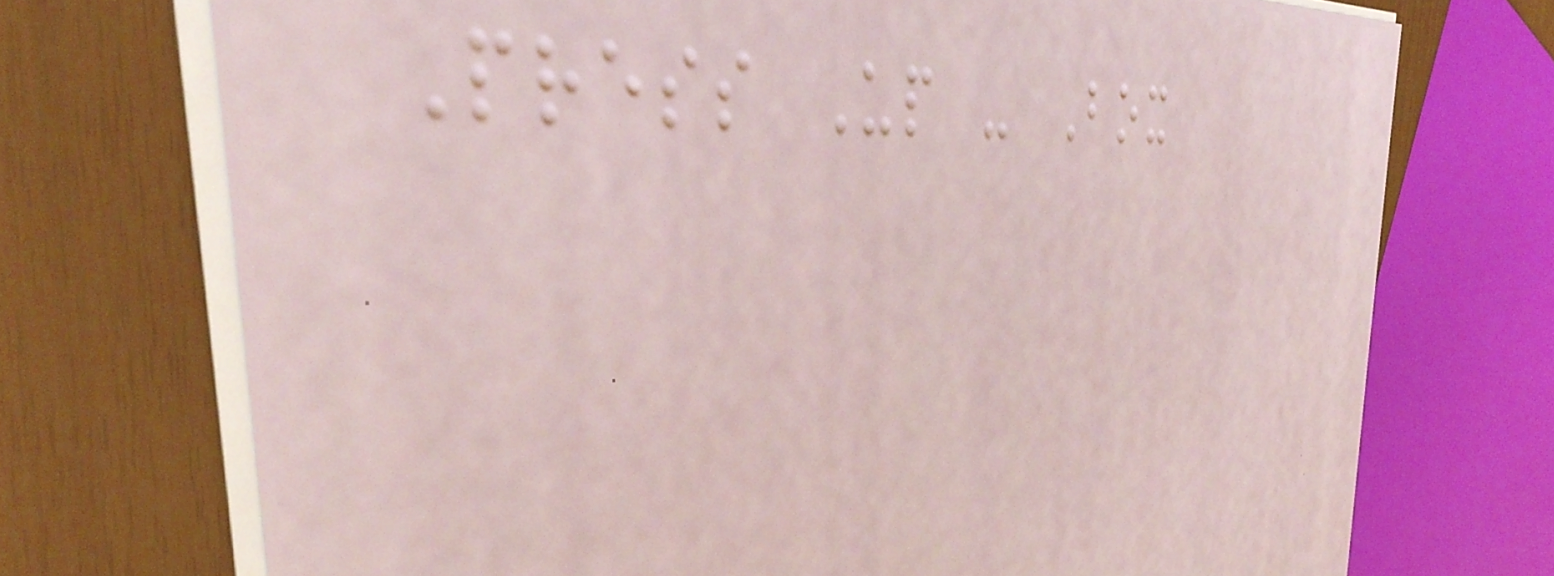Press Up - Box
